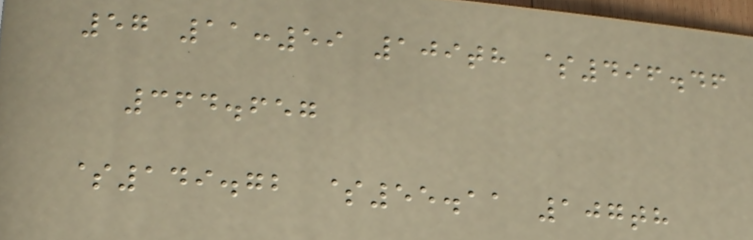57 11:59 109th $496.46
364.657
$149.72 $55.11 107th
